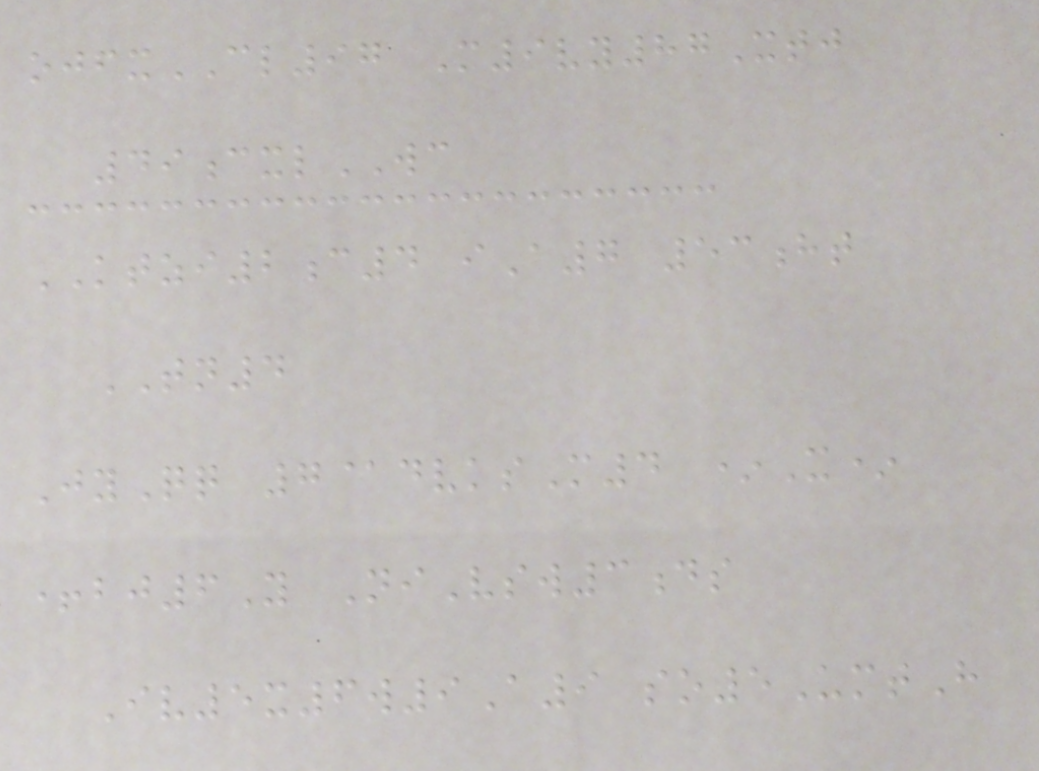ojfxCL97 M9vy87Xtj
49cxlWC
KTZI2c4 iA7 53ht
TN4
JyQq 7@dvksM4 *X*
+bj6Y NiVsw3ds
Iv5x6w9A9 so5UmtH
